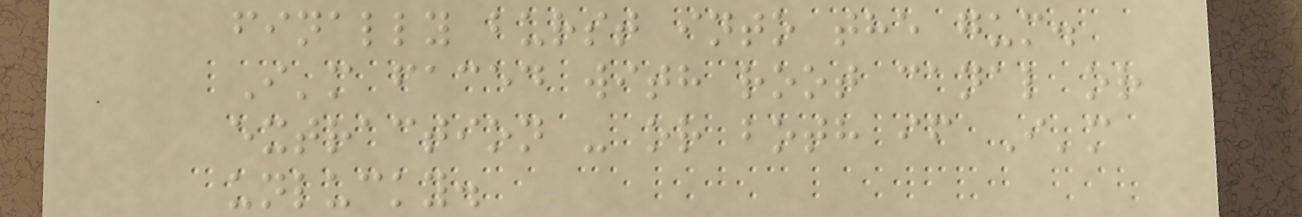finally burst into the gum.
I'm faced with root canal or
extraction - or both if I'm
unlucky.
